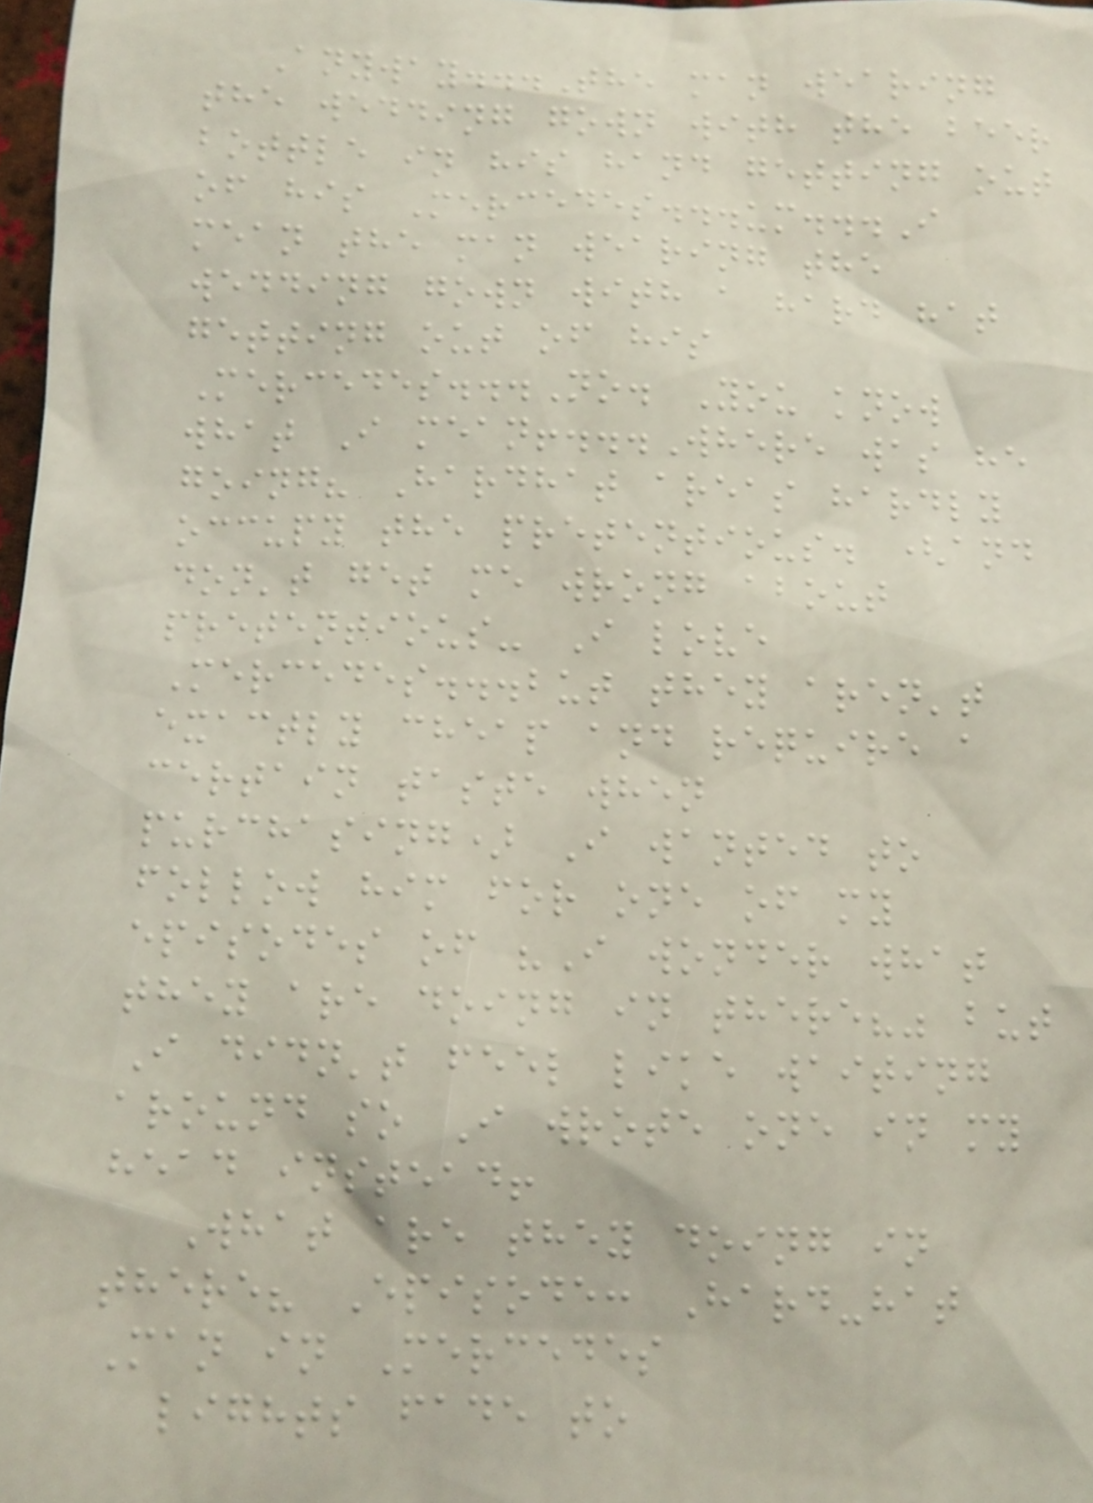Anyway...The man wearing
the wedding gown with the beer
bottle in his hand getting out
of his Mercedes...um...I
mean the man wearing the
wedding gown with a hard hat
getting out of his
Mercedes...No. You know
what I mean!...Where was he
going? Hardhat areas hardly
occupy the pretentious. (and
don't get me wrong about
pretentious- I love
Mercedes...but they aren't
exactly cheap and require a
certain taste when
purchasing) I wanted to
follow him for one of my
episodes of "I wonder what
they are doing in there?" but
I didn't feel like waiting
around so I wrote one in my
head instead!
What are they doing in
there? Episode: Hard-hat
Man in Mercedes
lights fade to
